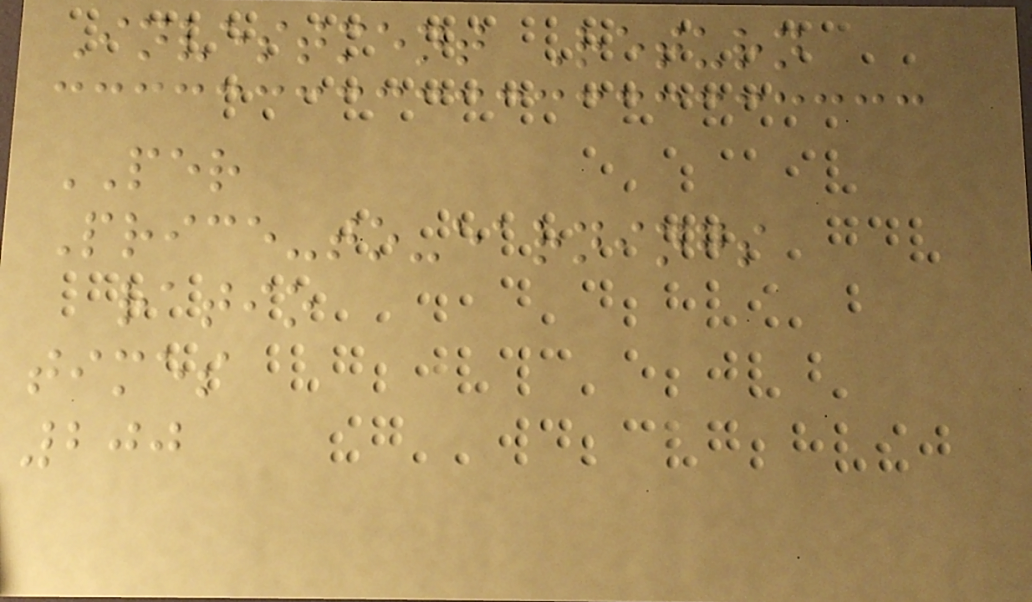Investment Return
PER
Price-to-earnings
ratio
times
200
